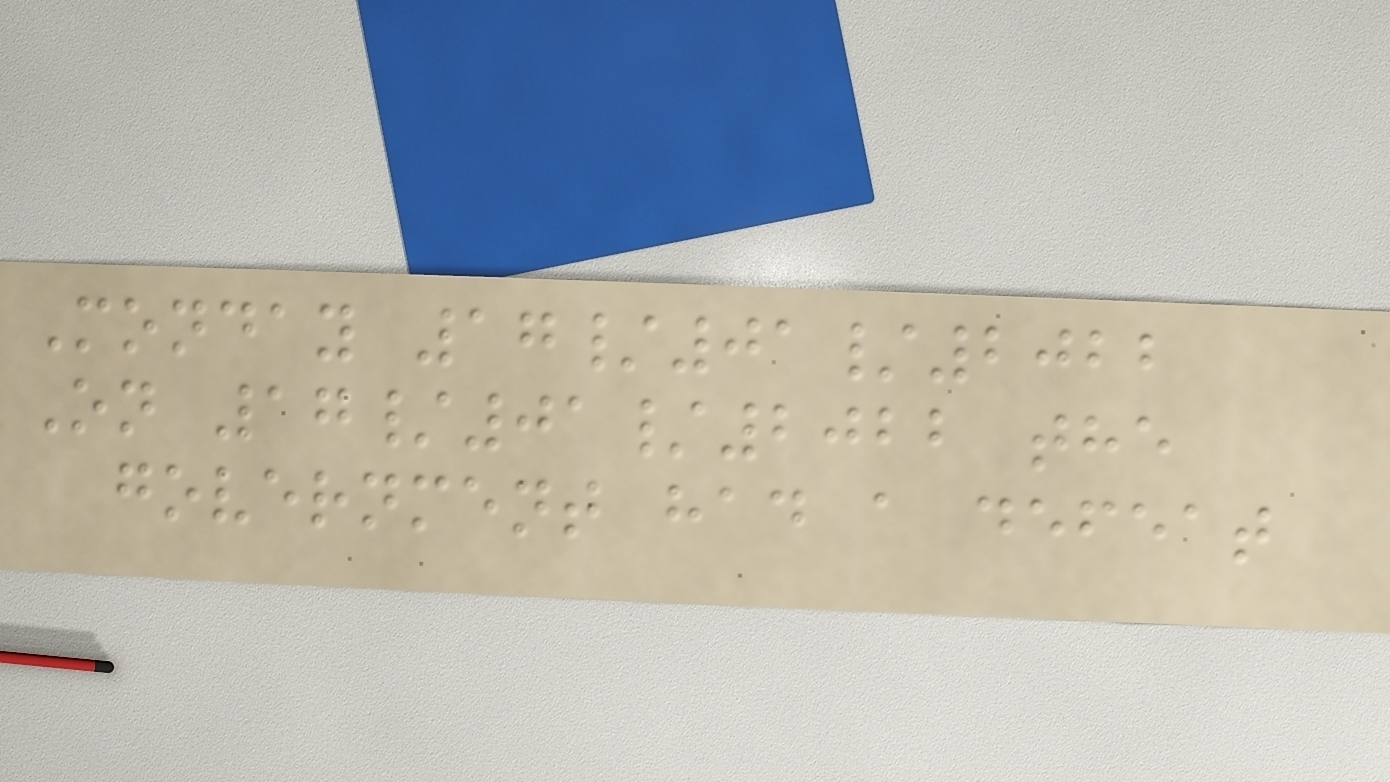Monday 17/01/2022
On 17/01/2022 the
government had a defeat
